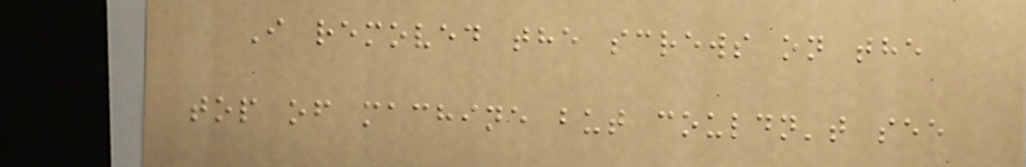I removed the screws on the
top of machine but couldn't see
